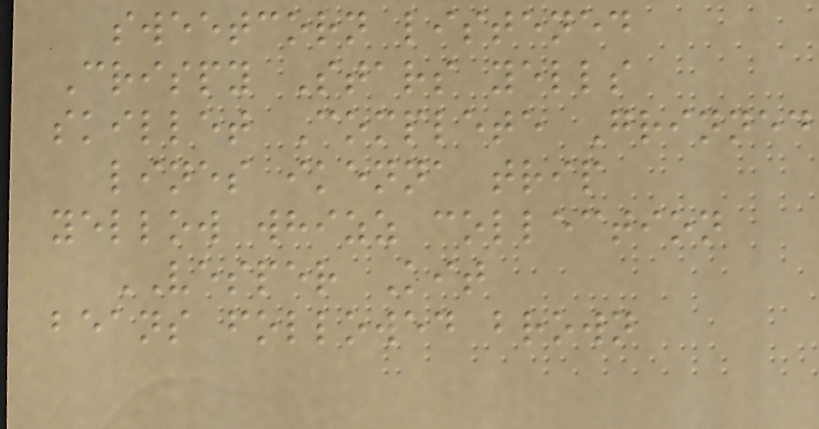sweetcorn listened
Crispy Stars yells
skillet Complete Grinned
lines ikenna trip
yellow whizz collection
VESPER Kit
beans followed brown
